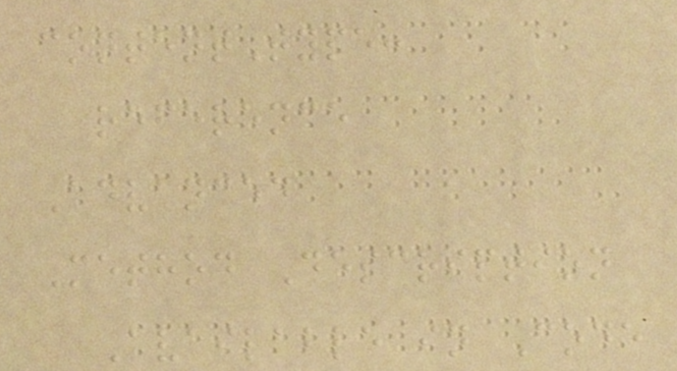contentType:
reference
Advanced
Method Description
Available in Code
